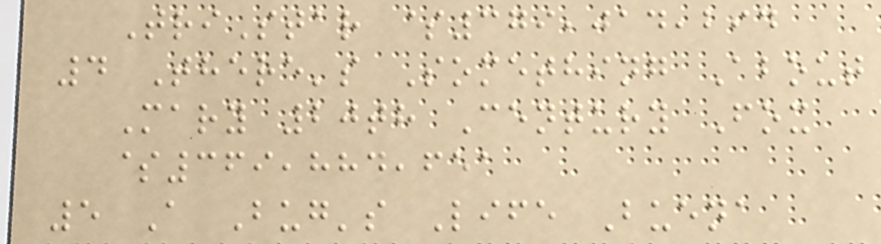TriStar $379,014,294
4 There's Something About
Mary 20th Century Fox
$369,884,651
5 A Bug's Life Buena
